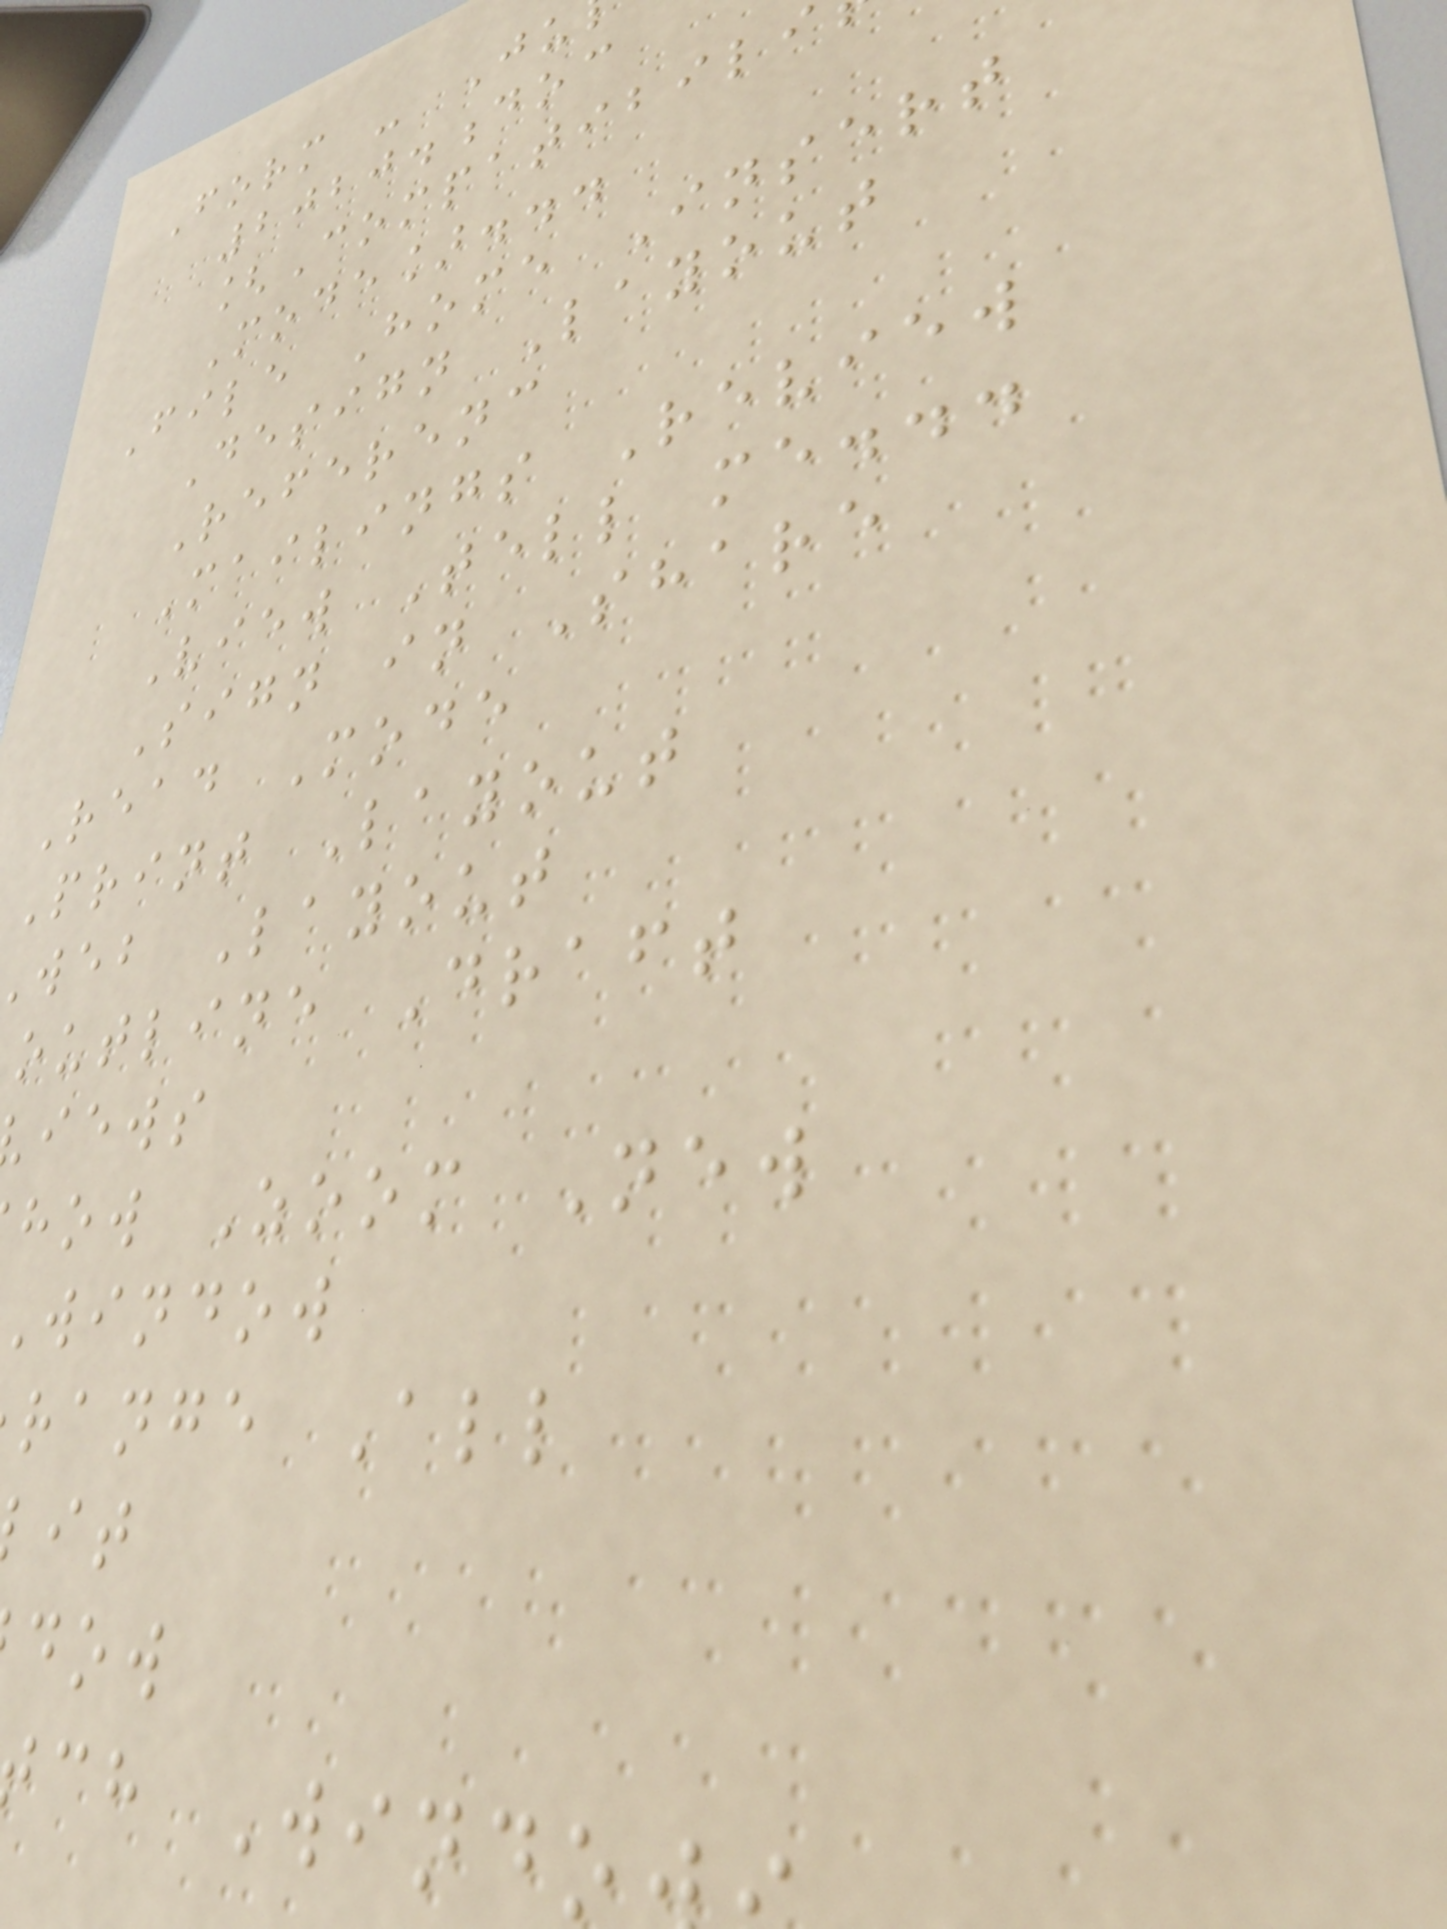Form - Ju
2020.doc
[Compatibili
Mode]...
File Home Insert
Design Layout
Referenc
Mailings Review
View Tell me...
Sign in Share
Read Mode
Print Layout
web Layout
outline Draft
iews
how Zoom New
window
range All
ch Windo
